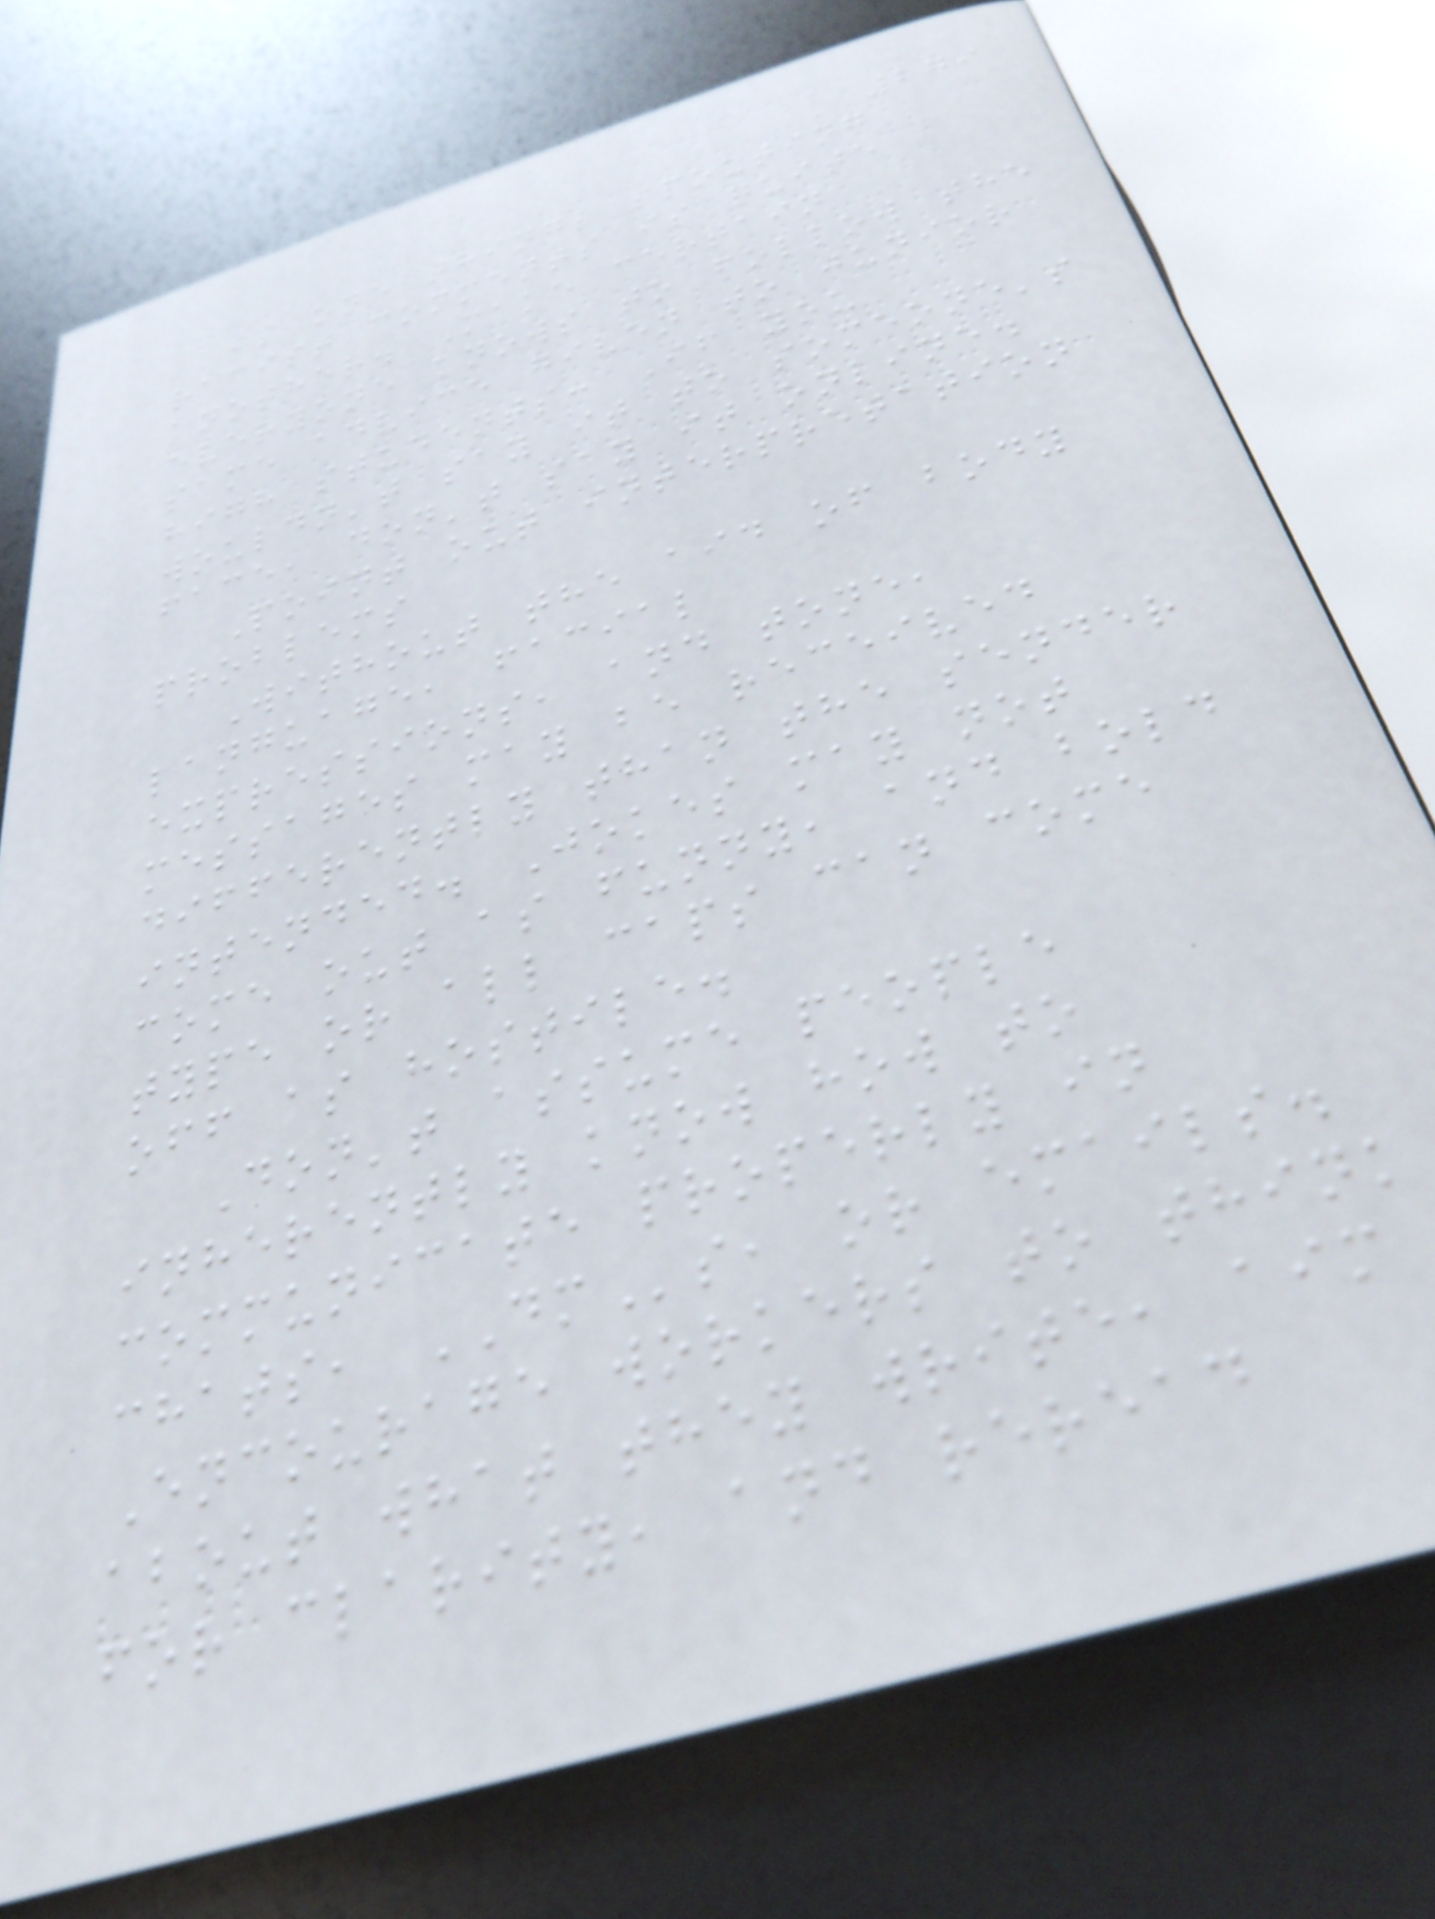279
is one thing; spouting
racist comments is quite
another. Make certain
everyone knows to follow the
same advice given to junior
high students: If you
wouldn't say it to someone's
face, don't say it online.
Point out interpretation
problems
Without the aid of body
language, facial
expressions, and tone,
messages may be received
differently than the sender
intended. Jokes may not
come out as funny, and bold
type or all caps can come
off as hostile.
Don't assume people
inherently know how to
communicate properly in
chats, DMs, or emails.
Encourage workers to think
about what they write, aim
for clarity, and reread
